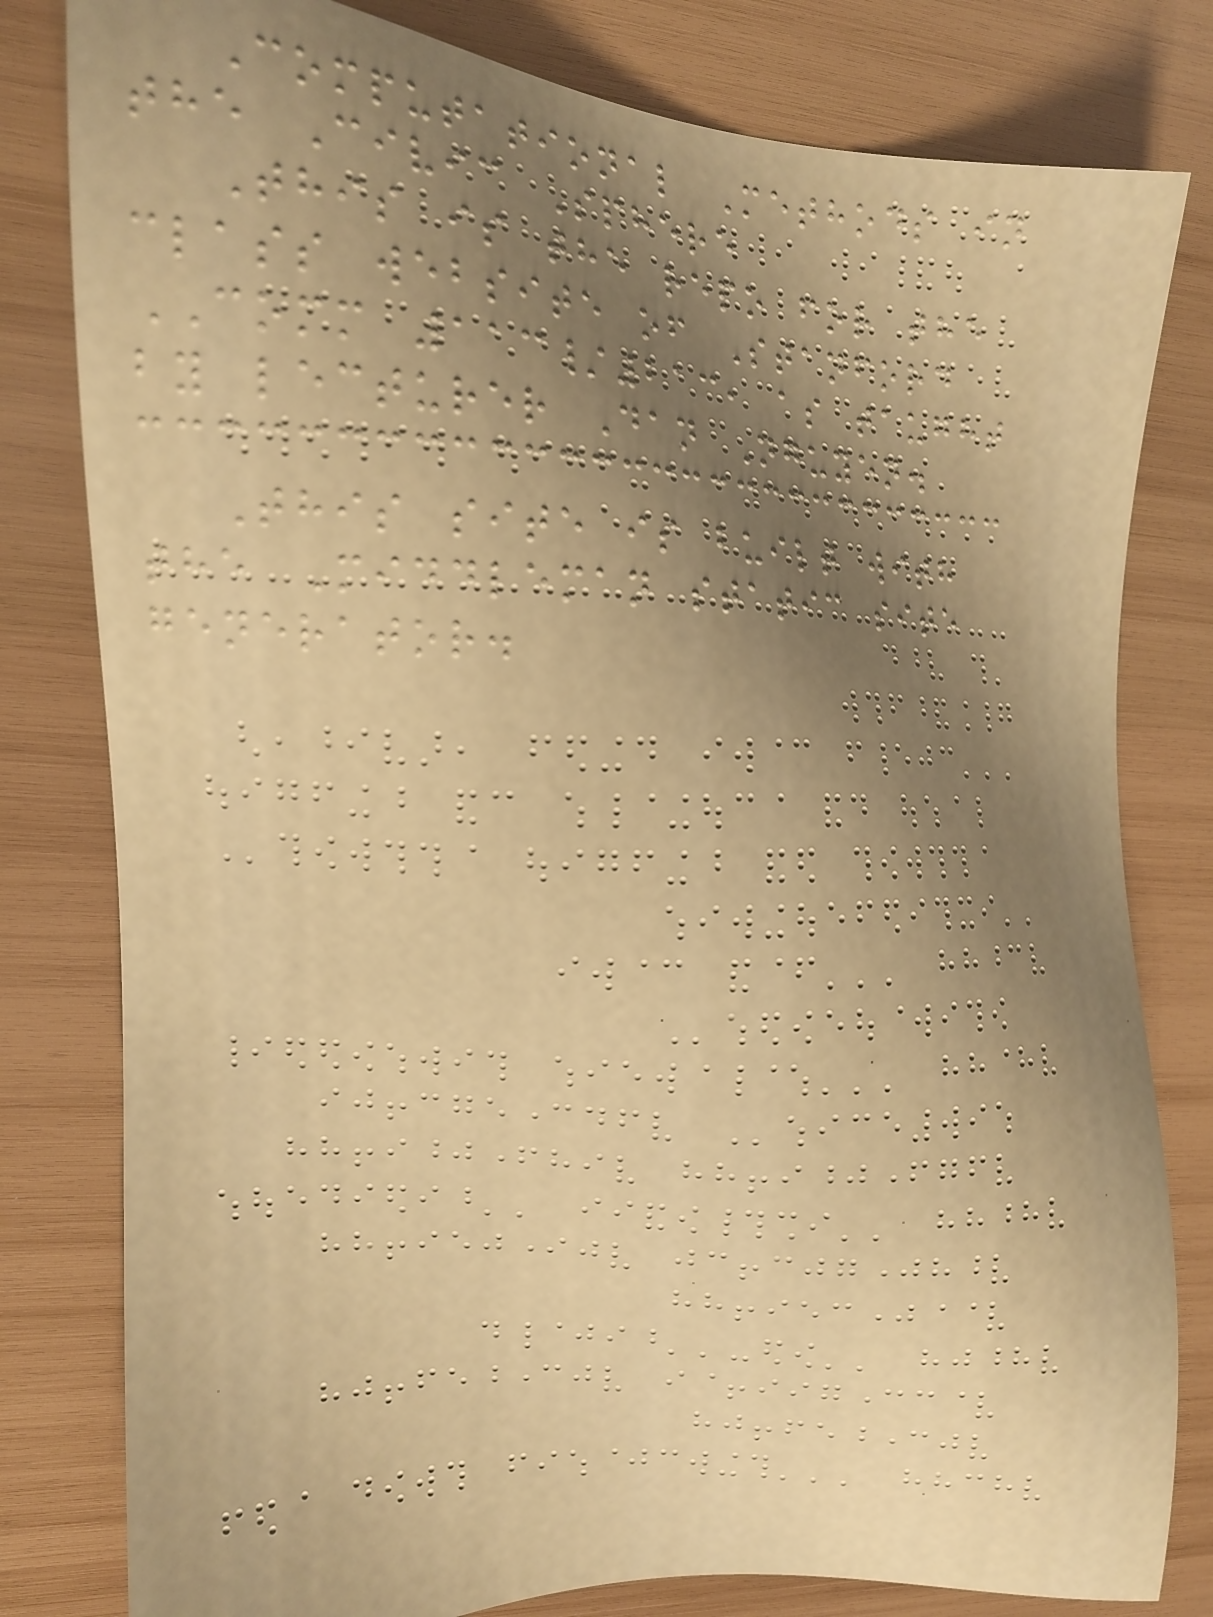Computational Methods in
the Civic Sphere
This is the repo for the
class website of Stanford
COMM 113/213, as taught
by lecturer Dan Nguyen.
This site is built with
the Middleman static site
generator.
